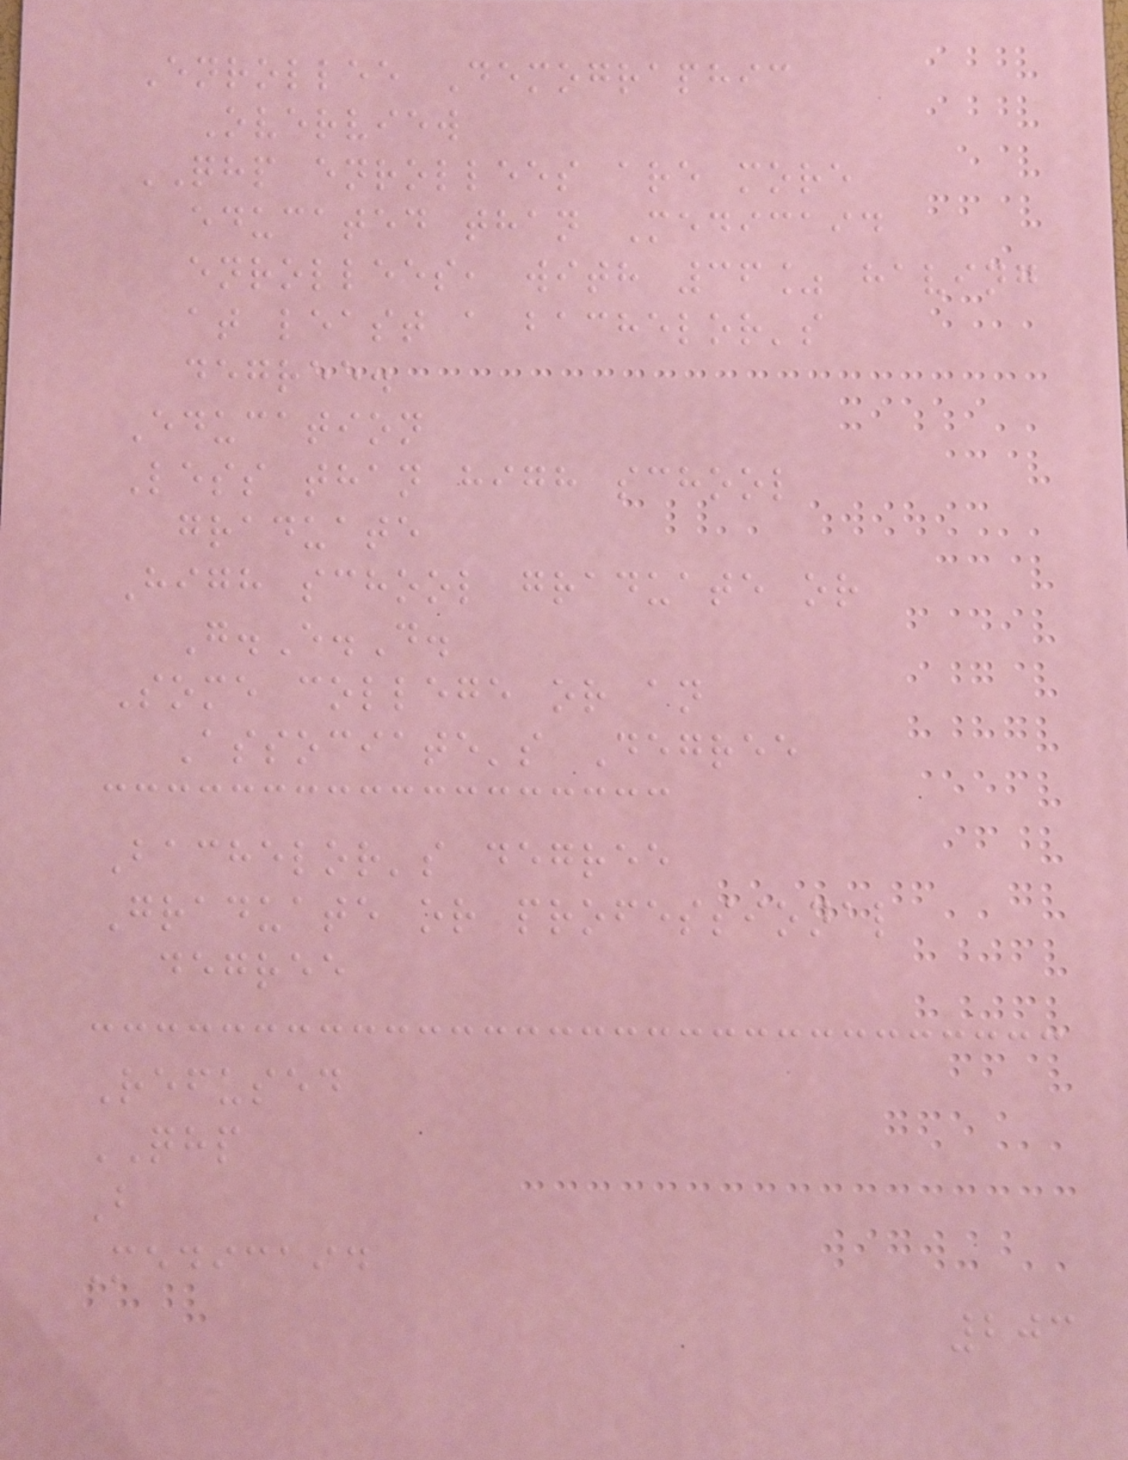Enrollee Demographic
Overview
QHP enrollees are more
educated than Medicaid
enrollees, with 36% having
at least a bachelor's
degree.
Education
Less than high school
graduate
High school graduate or
G.E.D.
Some college or an
Associate's Degree
Bachelor's degree
Graduate or professional
degree
Refused
QHP
B
Medicaid
203
